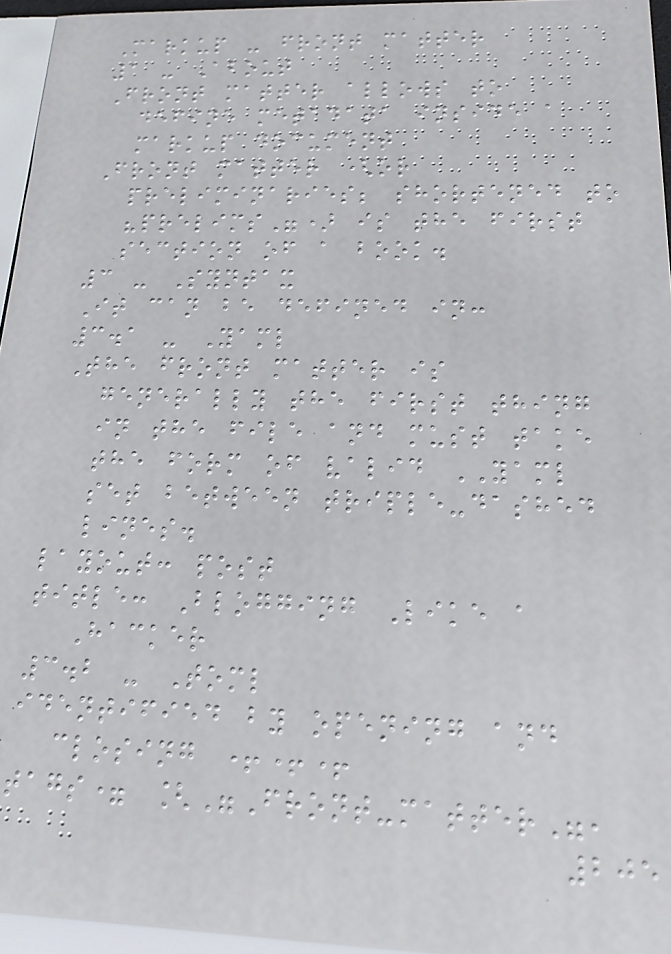Markup - front matter
1 - About
Front matter allows to
define metadata inside a
markup document
Front matter (or
preliminaries; shortened to
"prelims") is the first
section of a book.
3 - Syntax
It can be defined in:
3.1 - Yaml
The front matter is
generally the first thing
in the file and must take
the form of valid YAML
set between triple-dashed
lines.
layout: post
title: Blogging Like a
Hacker
3.2 - Toml
identified by opening and
closing +++
tags= ["Front-matter",
205
